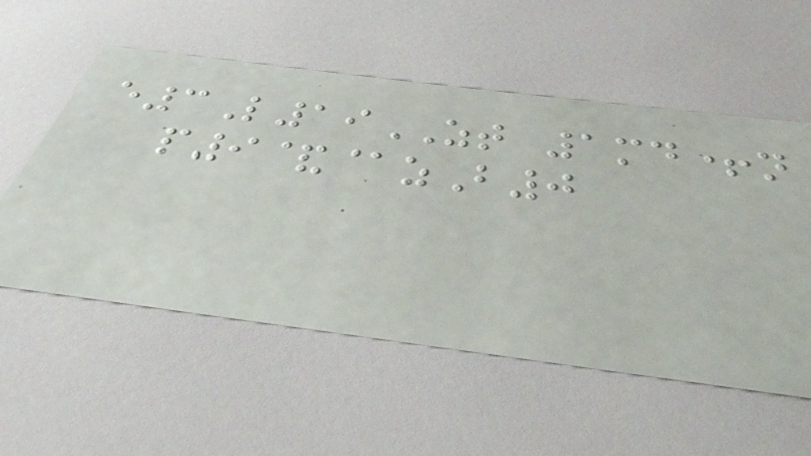e3L19ZT 1md+n
p9&@zB0
